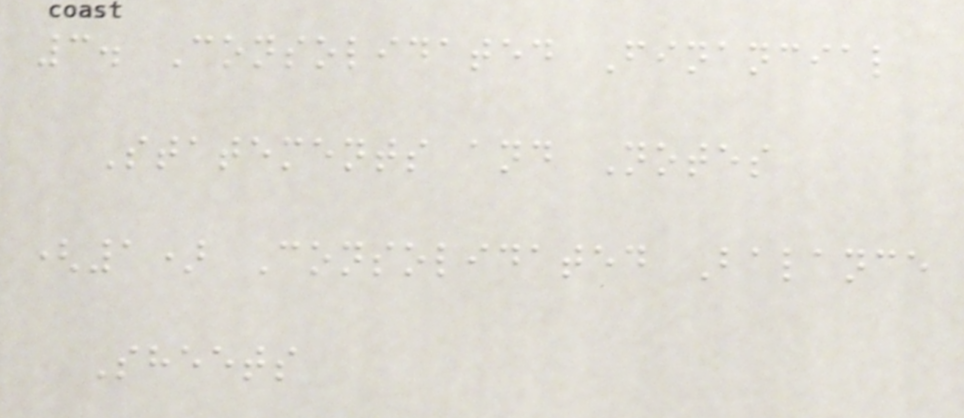3. Consolidated Financial
Statements and Notes
(1) Consolidated Balance
Sheets
